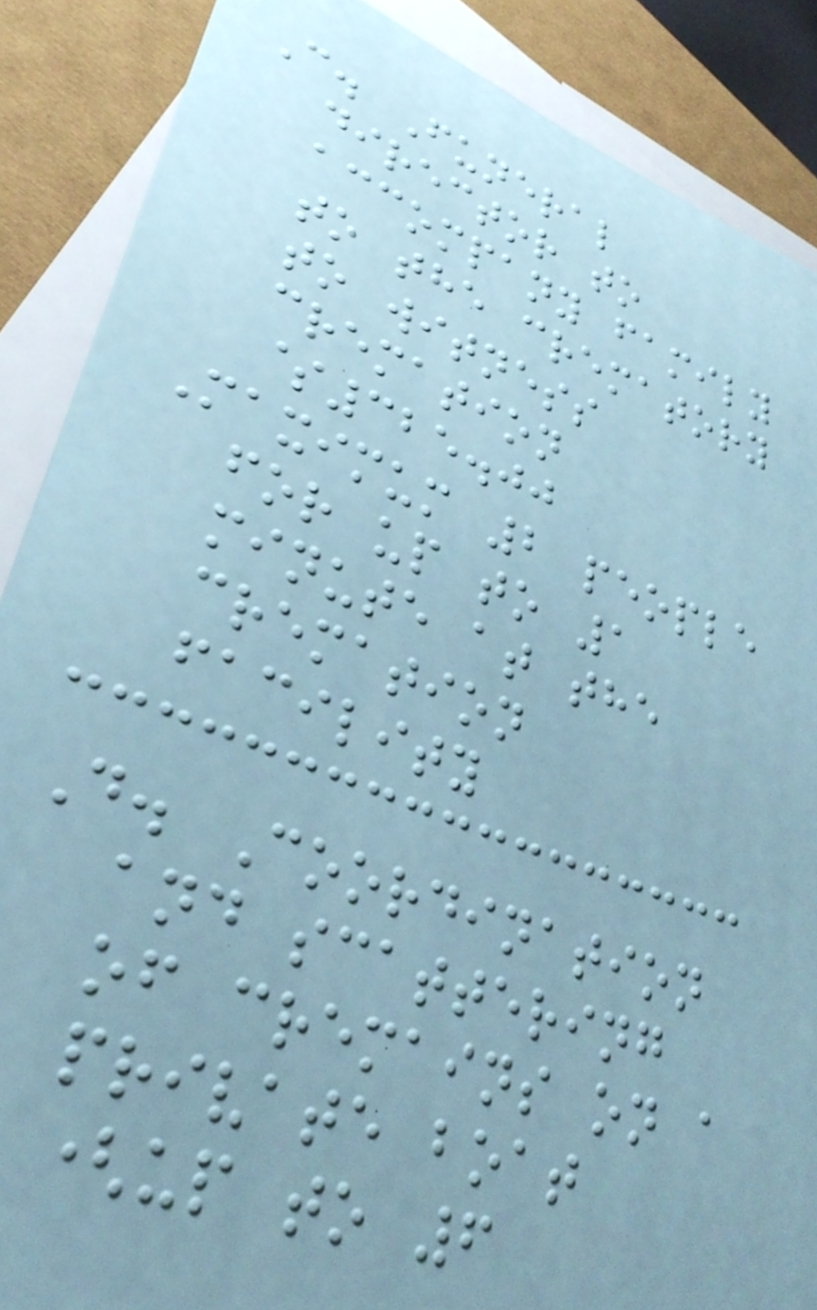C. Funeral
director to
accompany family
to the crematory
to witness
cremation
$325.00
Maximum 2 people
for up to 1
minute at the
cremation
facility
D. Coordination
and scattering
of cremains on a
private boat
(up to 6
